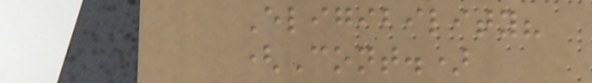Eligibility?
(Cont.)
